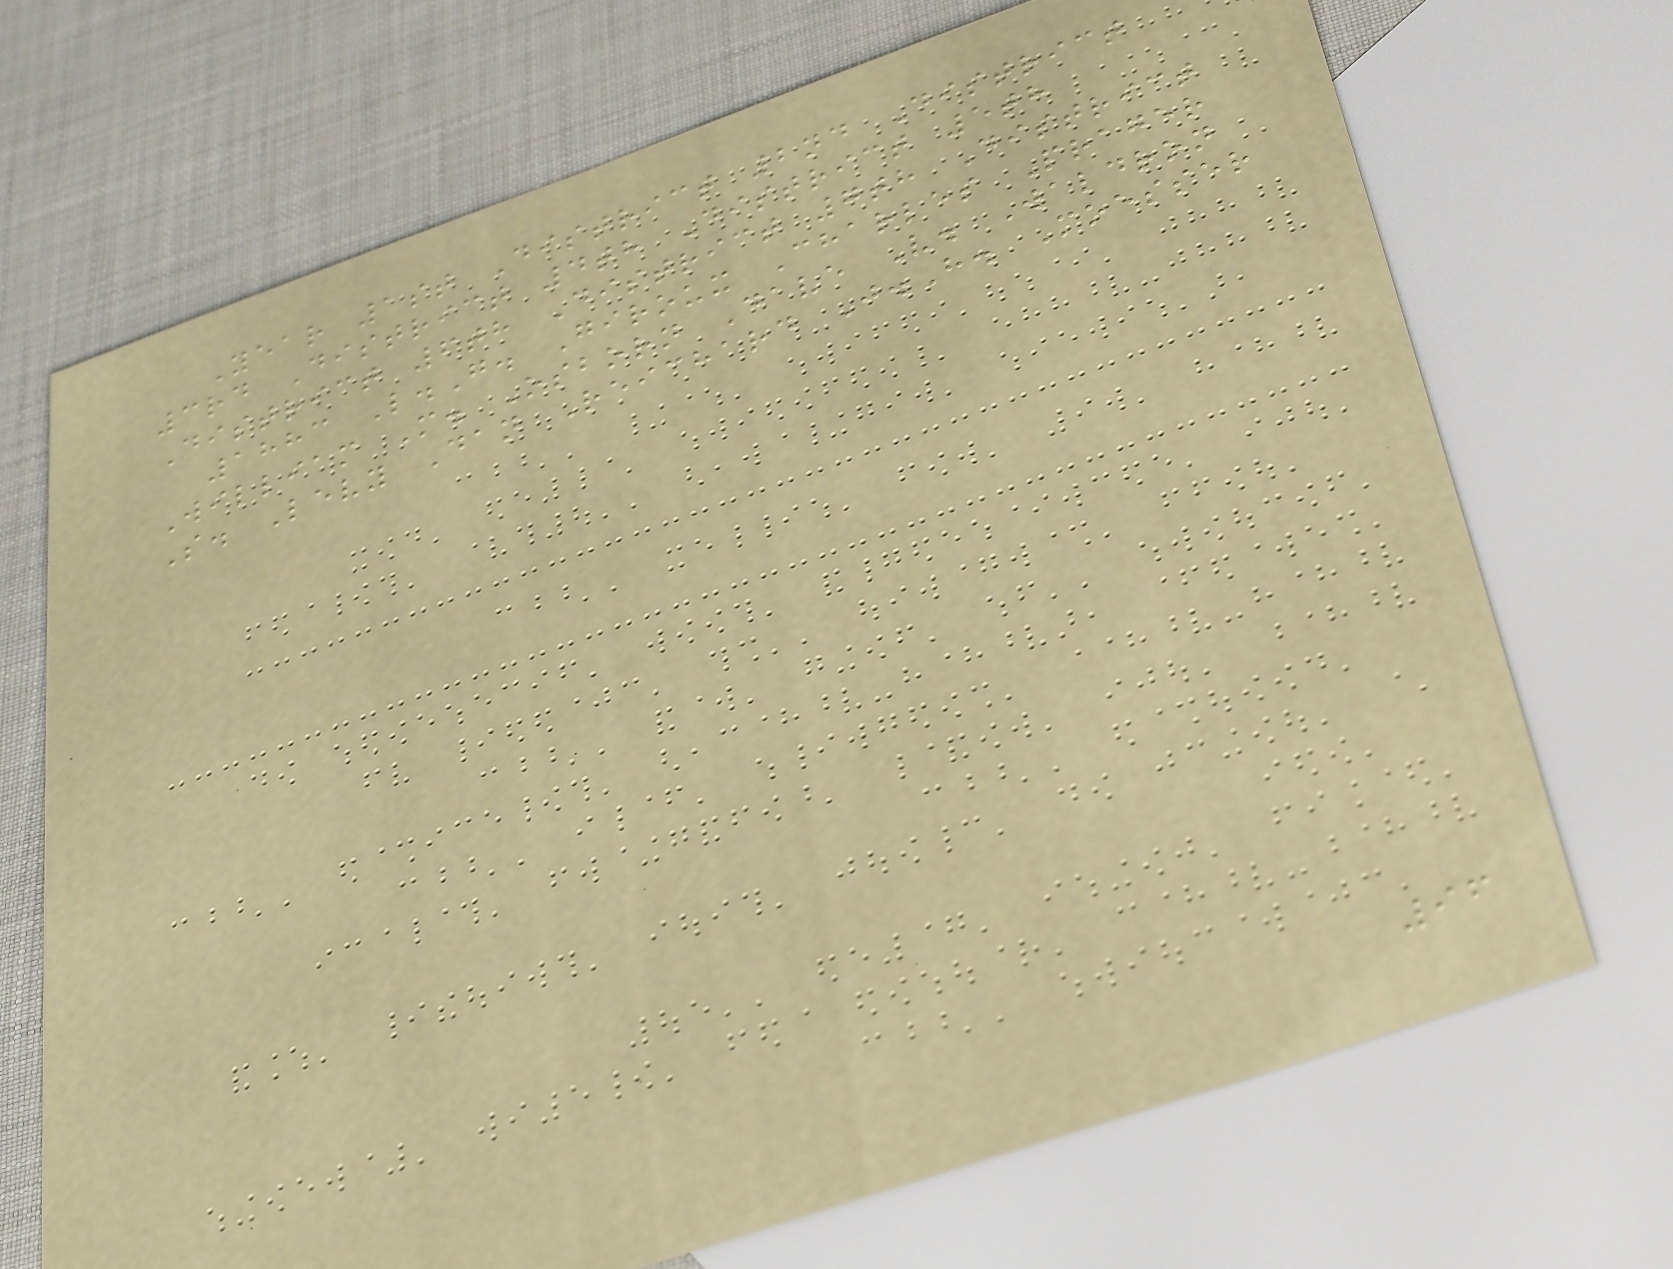Year 1st District 2nd District
3rd District 4th District 5th
District 6th District 7th District
1883 L.G. Giroux Charles Prager
William M. Osborn Dave V. Waldron
S. Levy Dan Reichard J.H. Moesser
96
